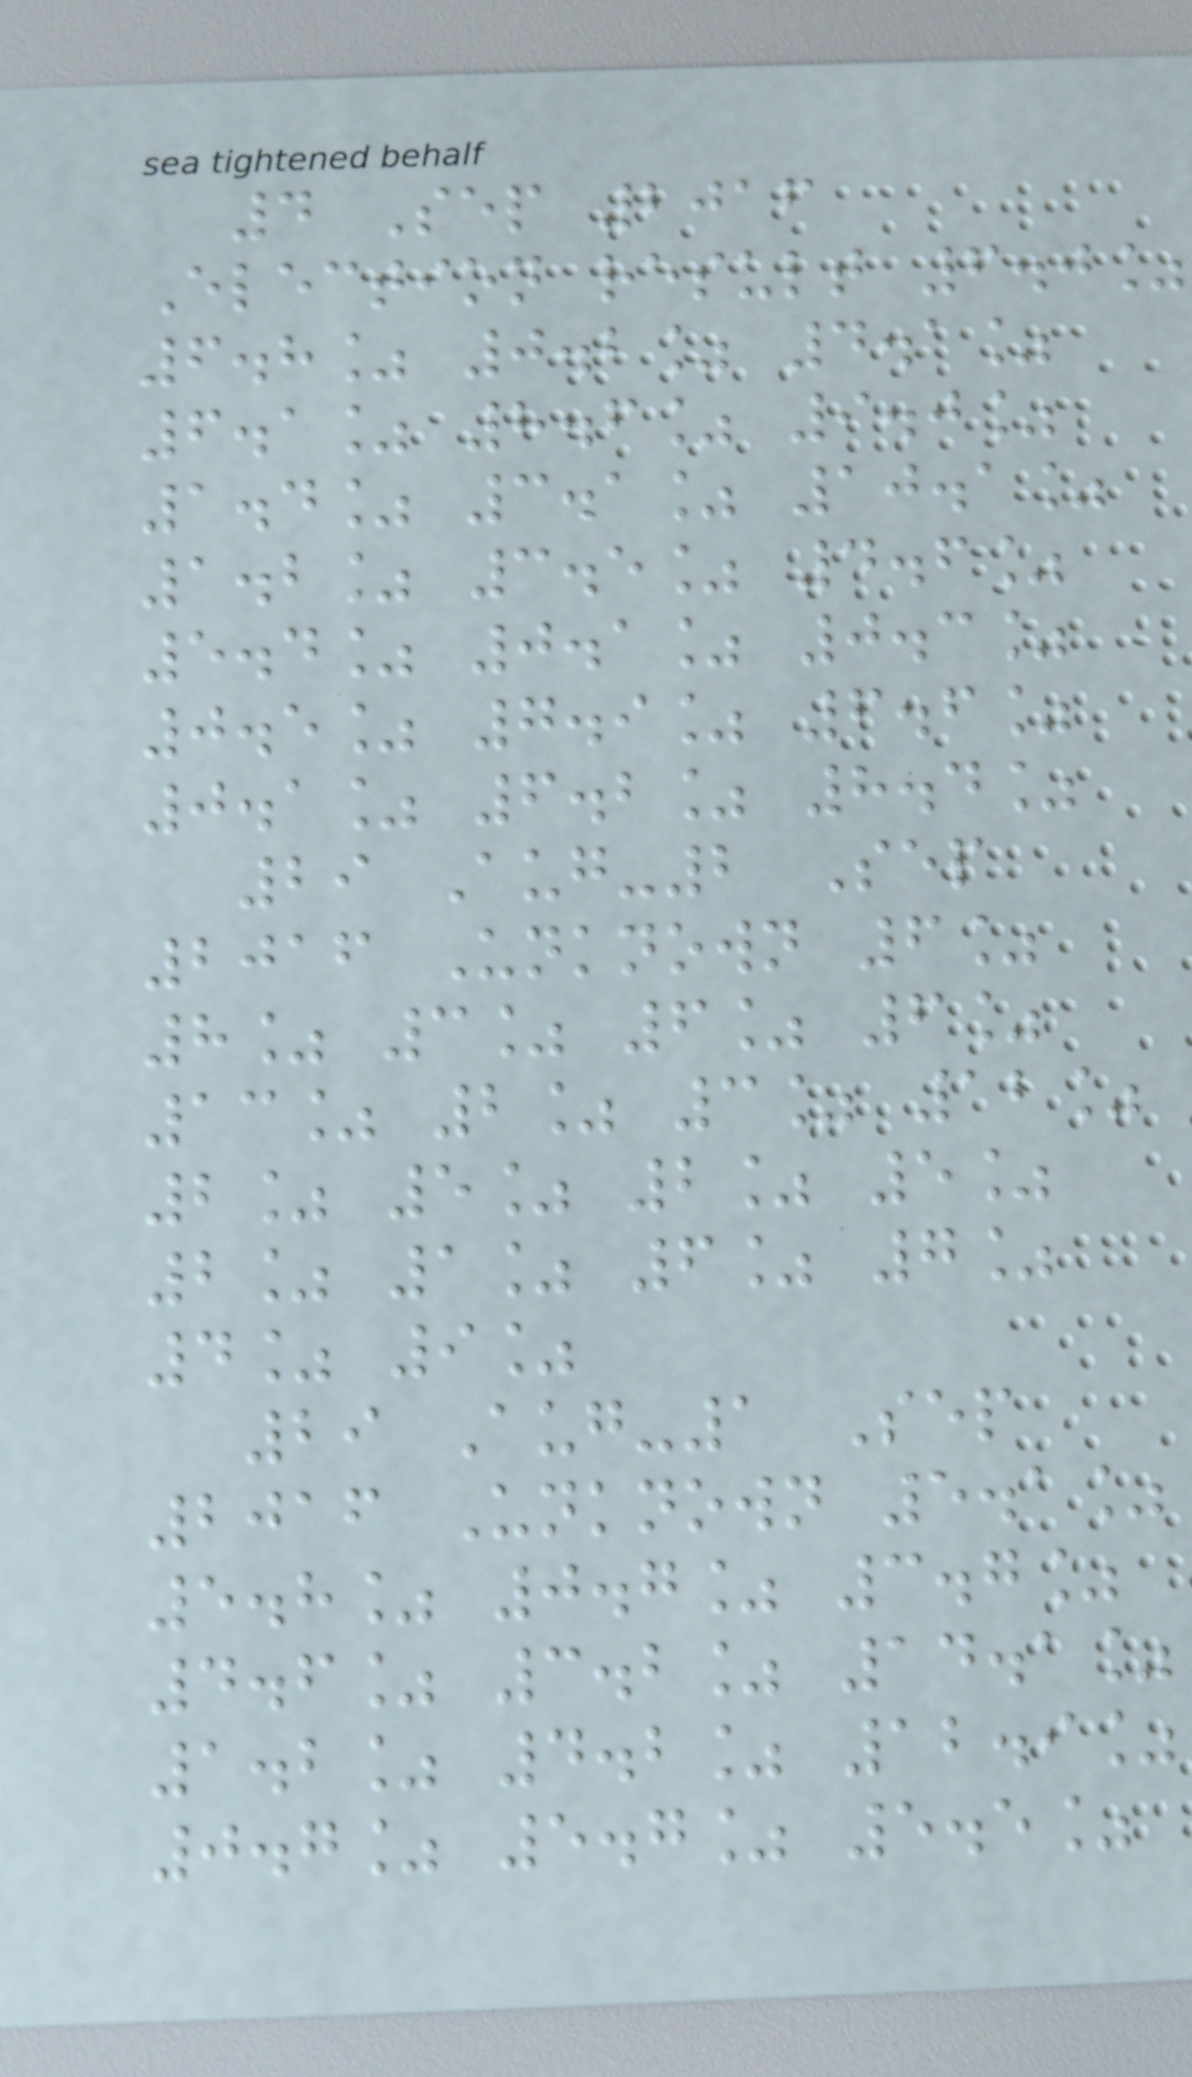4 Sep 2016
Election result 6.0%
6.8% 0.2% 4.1%
6.1% 8.6% 9.0%
1.4% 3.1% 10.1%
1.2% 3.5% 4.6%
5.4% 0.1% 0.3%
0.5% 7.9% 6.6%
0.1% 6.2% 8.4%
29 Aug-2 Sep
2016 Unknown 6%
8% 3% 6% 6%
13% 2% 3% 12%
2% 5% 2% 5%
2% 1% 6% 7%
4% 9%
29 Aug-1 Sep
2016 Unknown 5.1%
5.8% 0.7% 3.7%
4.6% 3.2% 14.1%
1.2% 4.2% 12.9%
0.7% 5.7% 5.5%
